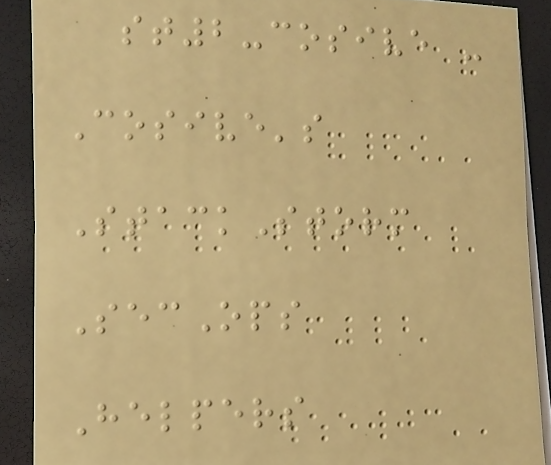st2-cosive -
Cosive's
StackStorm
SecOps
Helpers
